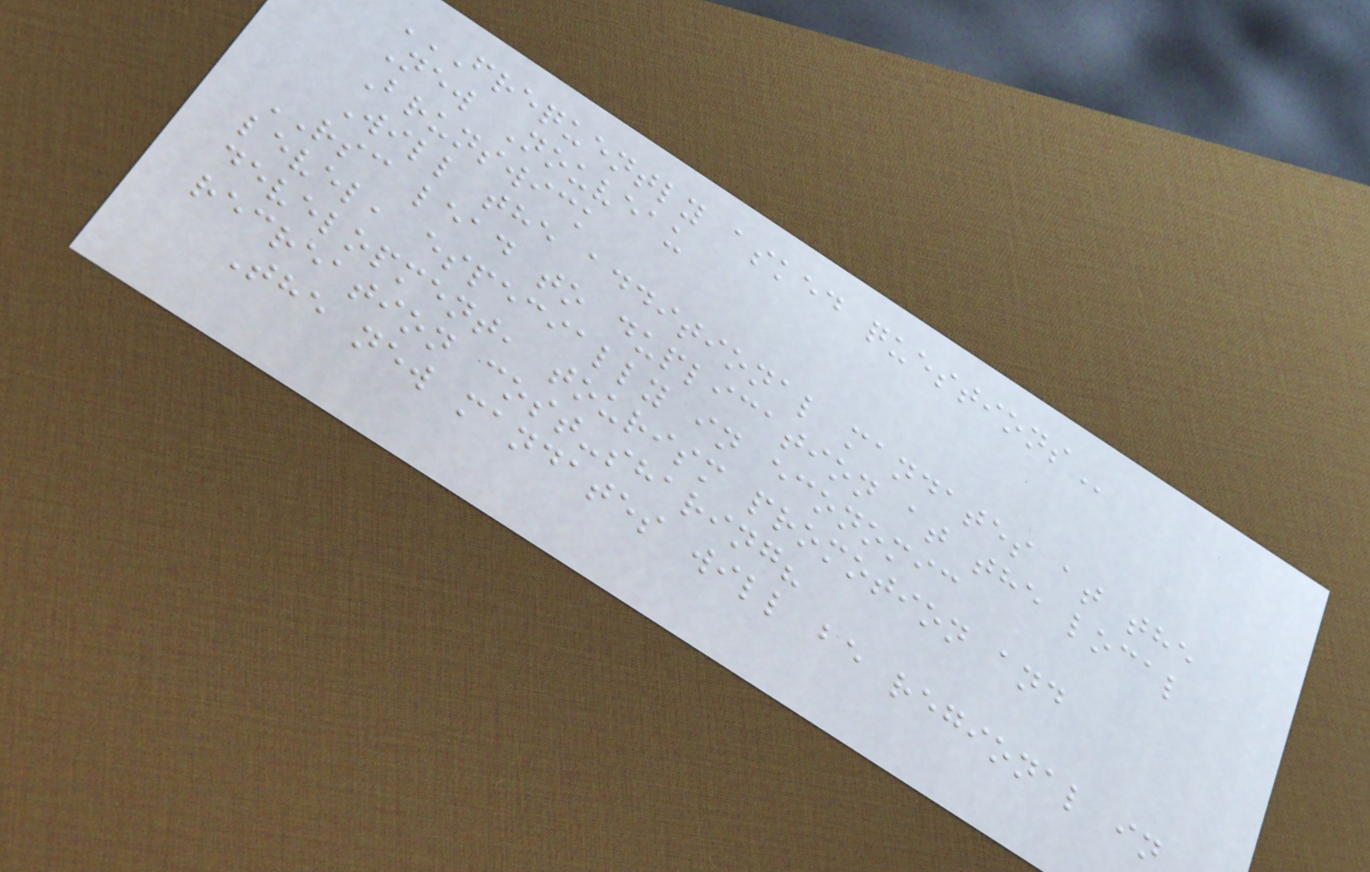FREQUENTLY ASKED QUESTIONS
New Nouveau
Brunswick
Will the additional mandates at the
RSC lead to duplication at the local
level, especially in economic
development, tourism promotion and
recreation cost-sharing?
The new mandates will be regional in
